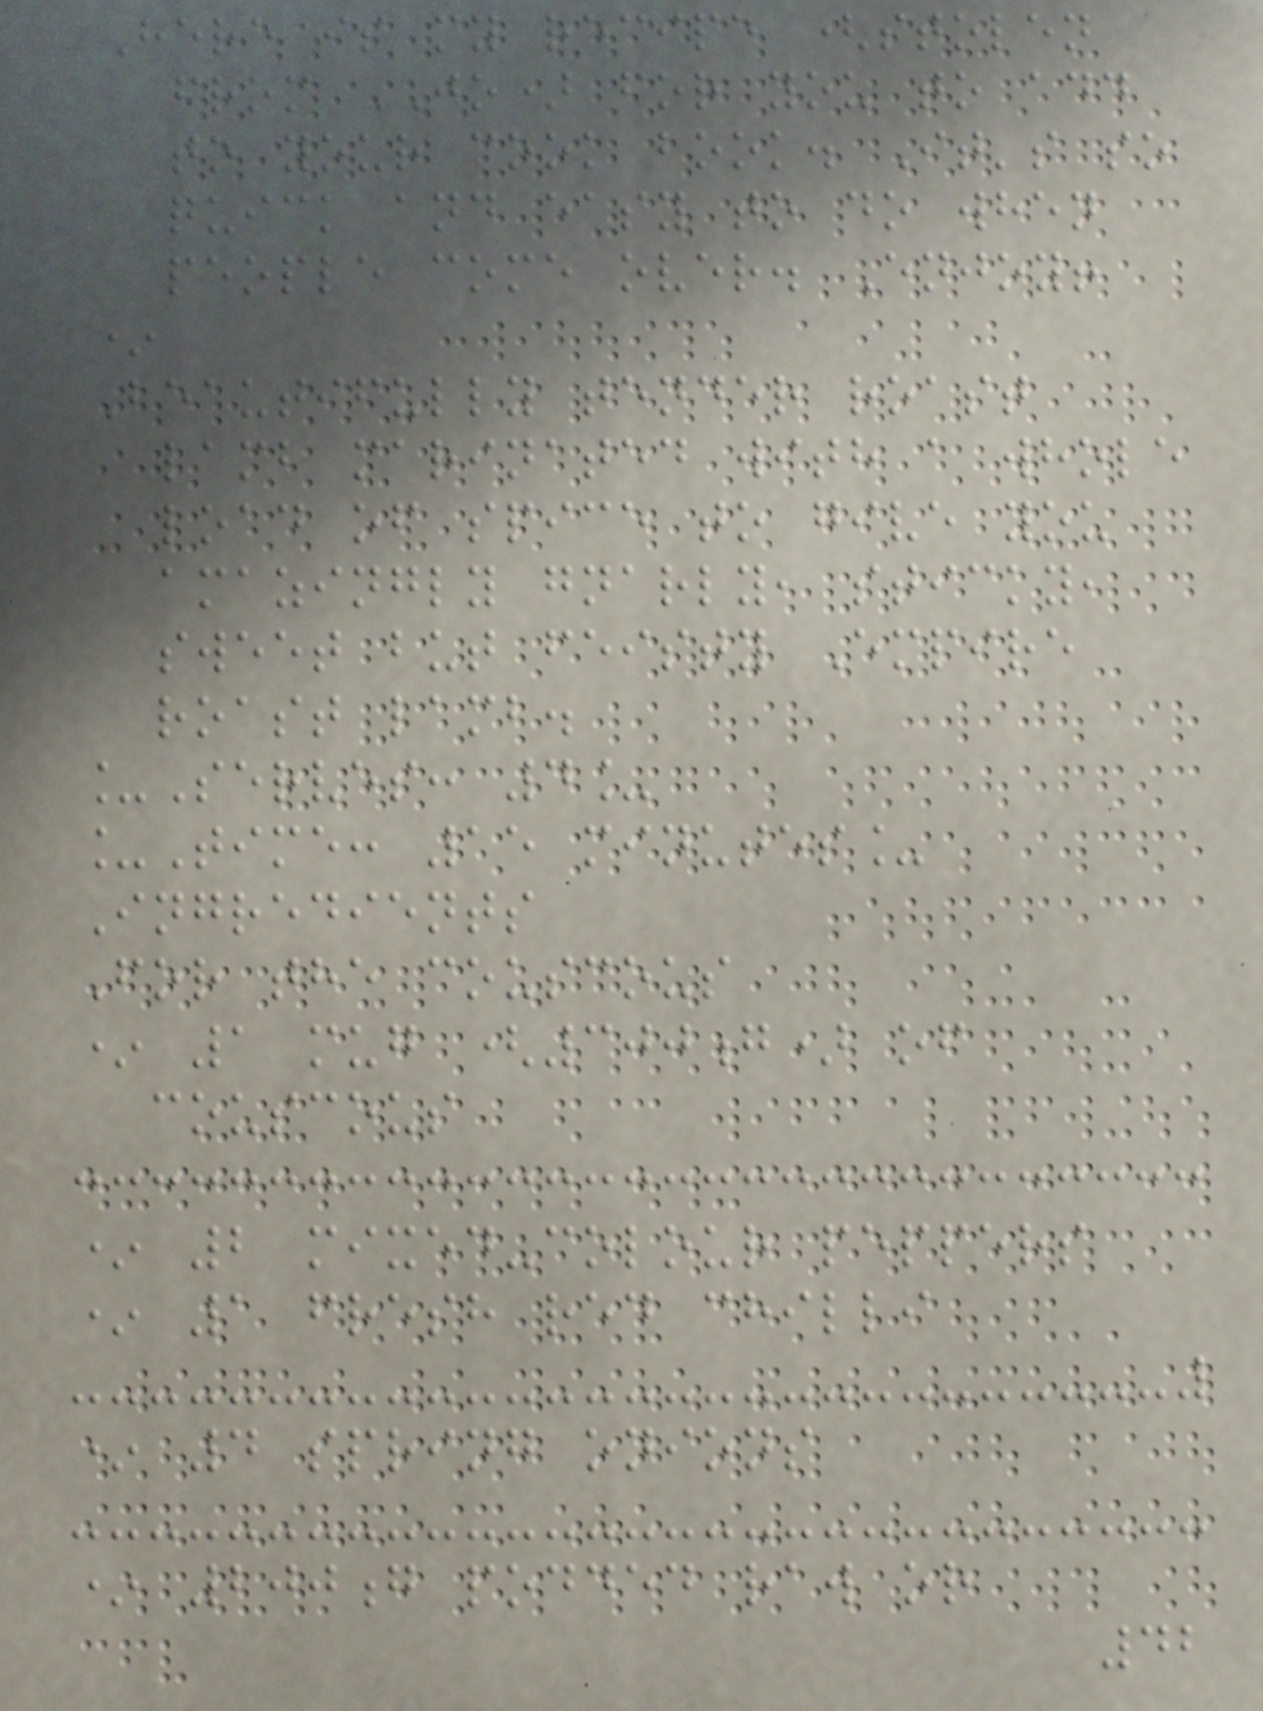Here is my recipe (stolen
from JO) for you to add
to your cook book. It's so
quick and easy to do when
people come over. Enjoy!
*
Beautifully tender roast
lamb marinated with a whole
load of spice to give you
amazingly gnarly, sticky,
sweet but feisty Empire
roast lamb.
_Serves: 4_
_Time: 15 minutes_
Ingredients
For the couscous
* 1 mug (300g) of
couscous
* 2 mixed-colour peppers
* 1 fresh red chilli
* 4 spring onions
* 200g podded raw or
42
